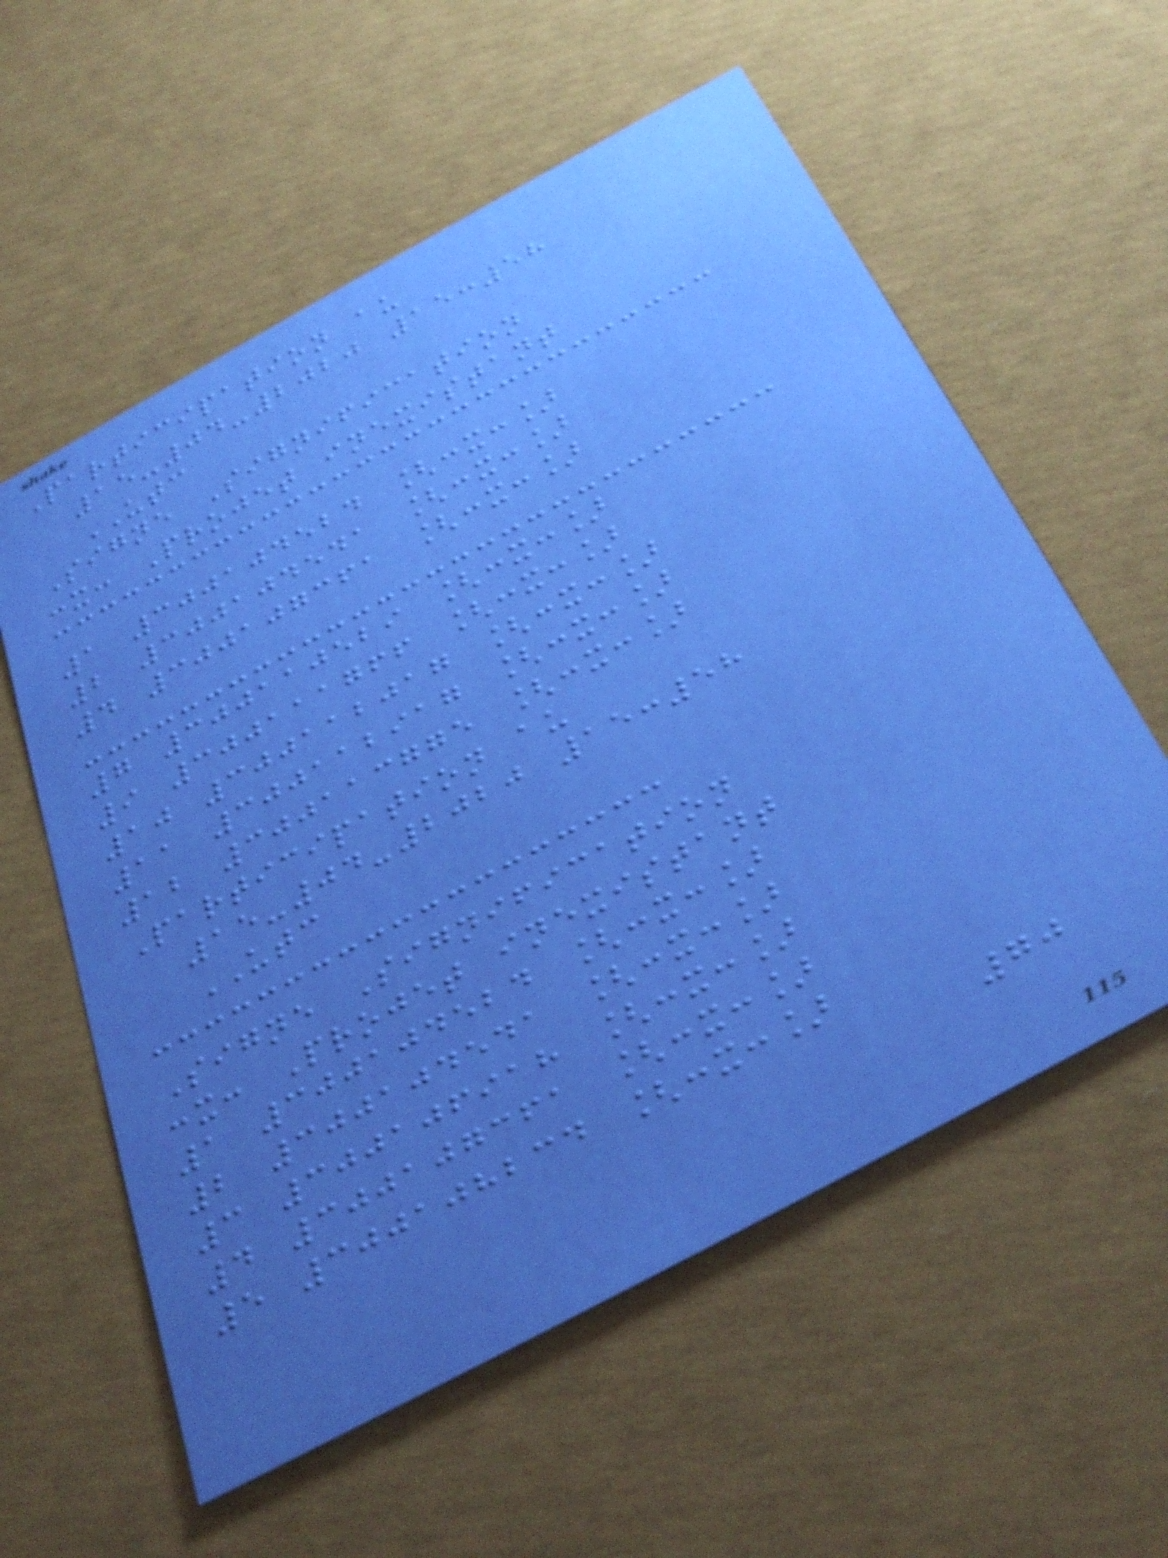Participation au
15-04-2020 15:58
UTC
Signe Signification
:x: Projet inexistant
1 300104524 [:x:]
2 300104541 [:x:]
4 300107361 [:x:]
7 300110529 [:x:]
9 300111766 [:x:]
10 300112017 [:x:]
11 300112917 [:x:]
12 300113775 [:x:]
Participation au
15-04-2020 15:58
UTC
Signe Signification
:x: Projet inexistant
1 300104524 [:x:]
2 300104541 [:x:]
3 300106918 [:x:]
4 300107361 [:x:]
5 300108234 [:x:]
70
